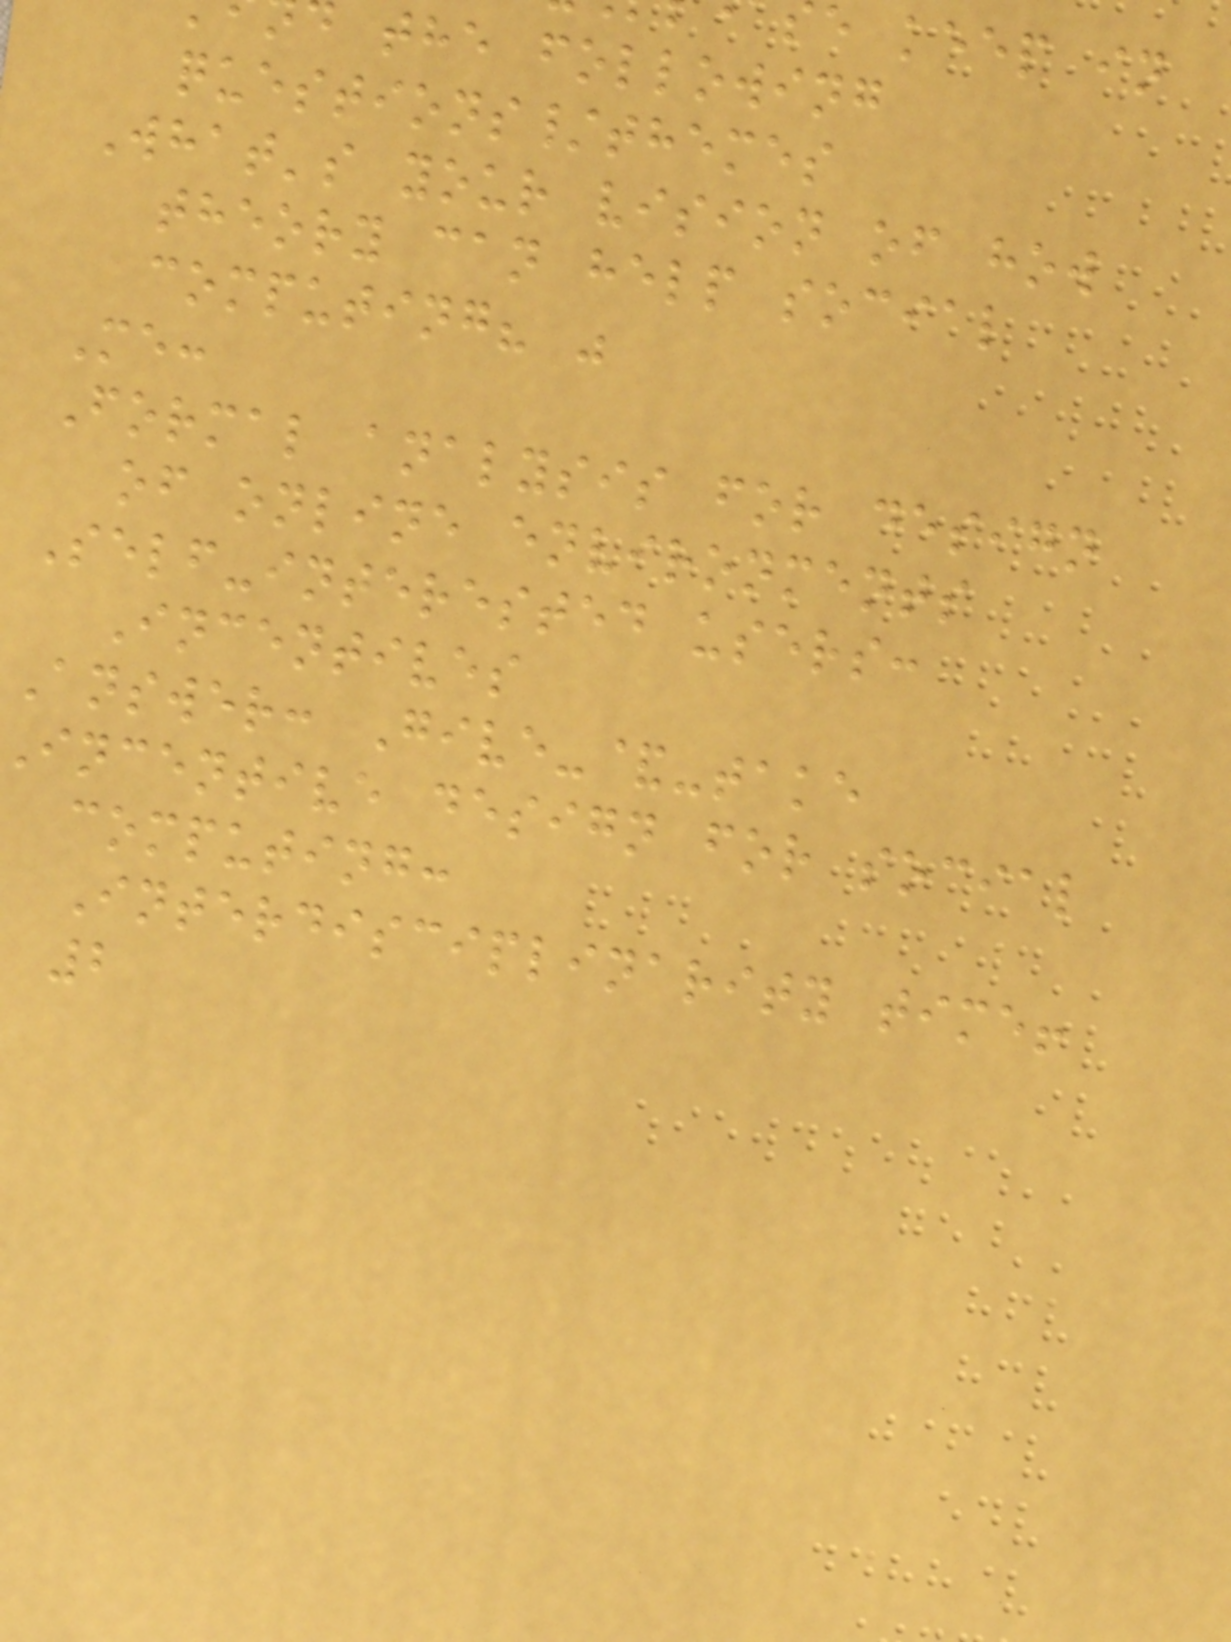e keep in
the following
questions/themes
What's your vision of how
theory can help social
computing? "
Me:
Formal analysis for design
of online environments
Self-interested users:
Incentives
Answer: Give-&-take
incentive design for social
computing:
Interdisciplinarity time!
2
